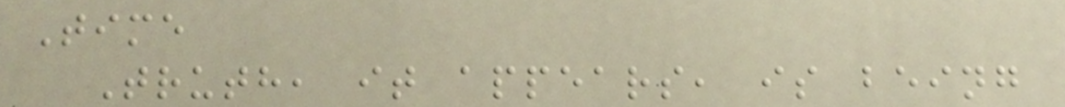Time
Truth, it appears, is being
